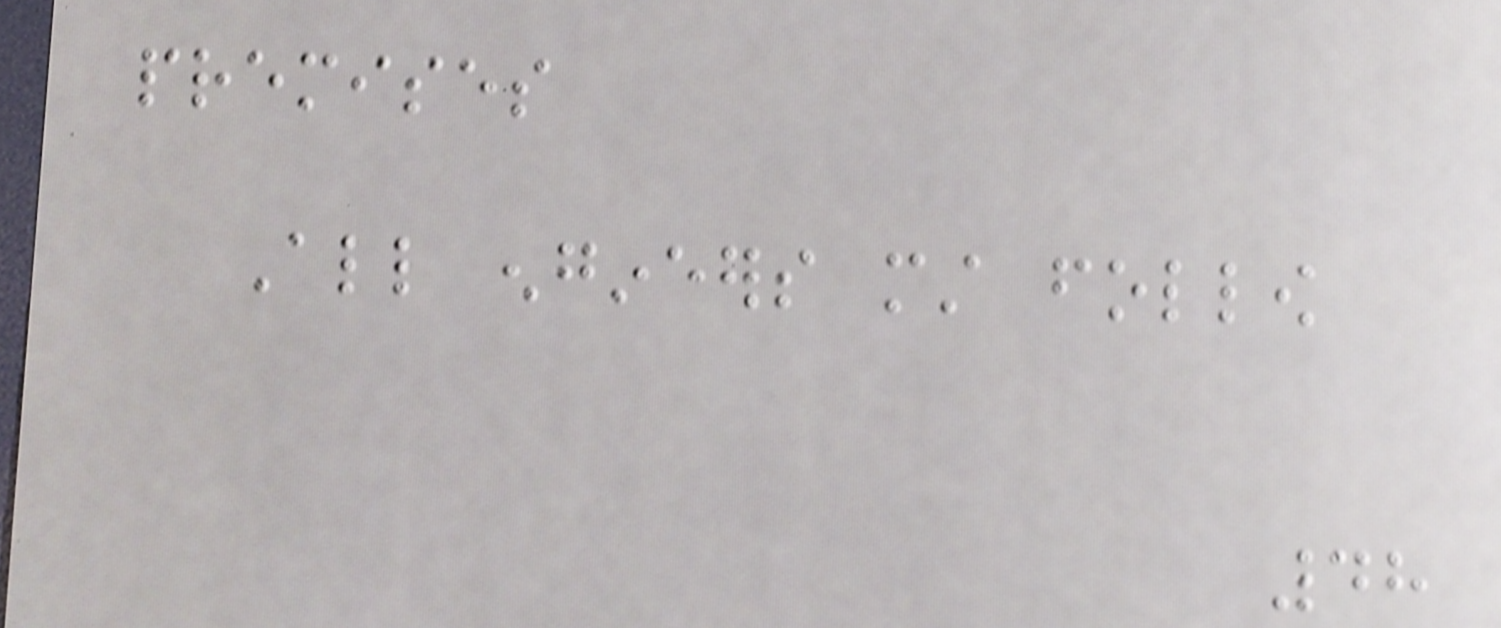premises
All engineers must follow
48
